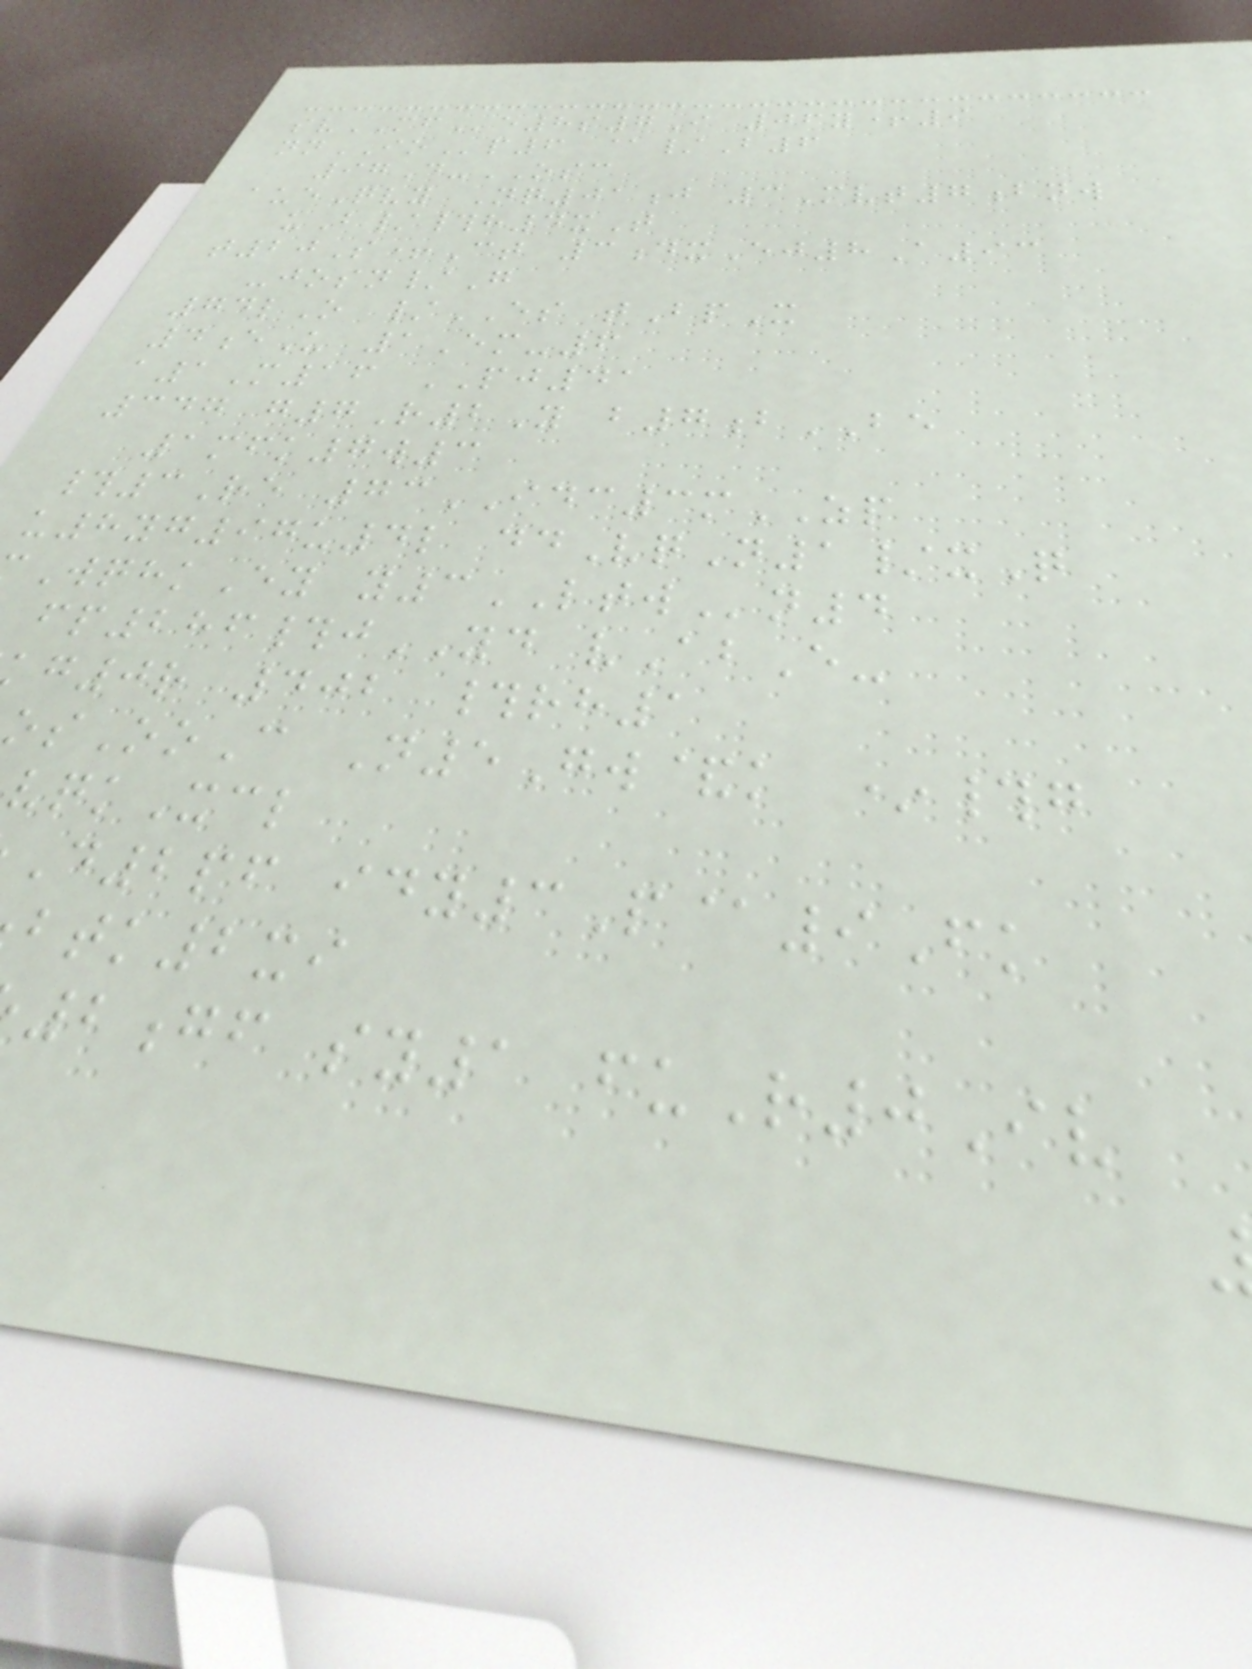svMFe8s7I 06y+9
nnIOp6 @/B6
97D-OSC
aueQvy Nq01j 3Mvt7bnw
uB/#h4xT
t20S+Ct 3dxEj8A93
-josn/G
74lO /ES tBpX
4eU 1Em-6
a1M16 PJ41
347 g7R2Y b7bBE
1mfk7w3
#3Re 73IDC3mZP
u8yg97u4l ddVqN1/xQ
WqhkEy y3LTWn4
fp286#jYD vAbE-
g0r 402 #rh1
osOoC N5Gw&k *#g
qkXcl
D2pf idy3P@9Fk
btk2xi
2gf sy1 fuR0Iv
